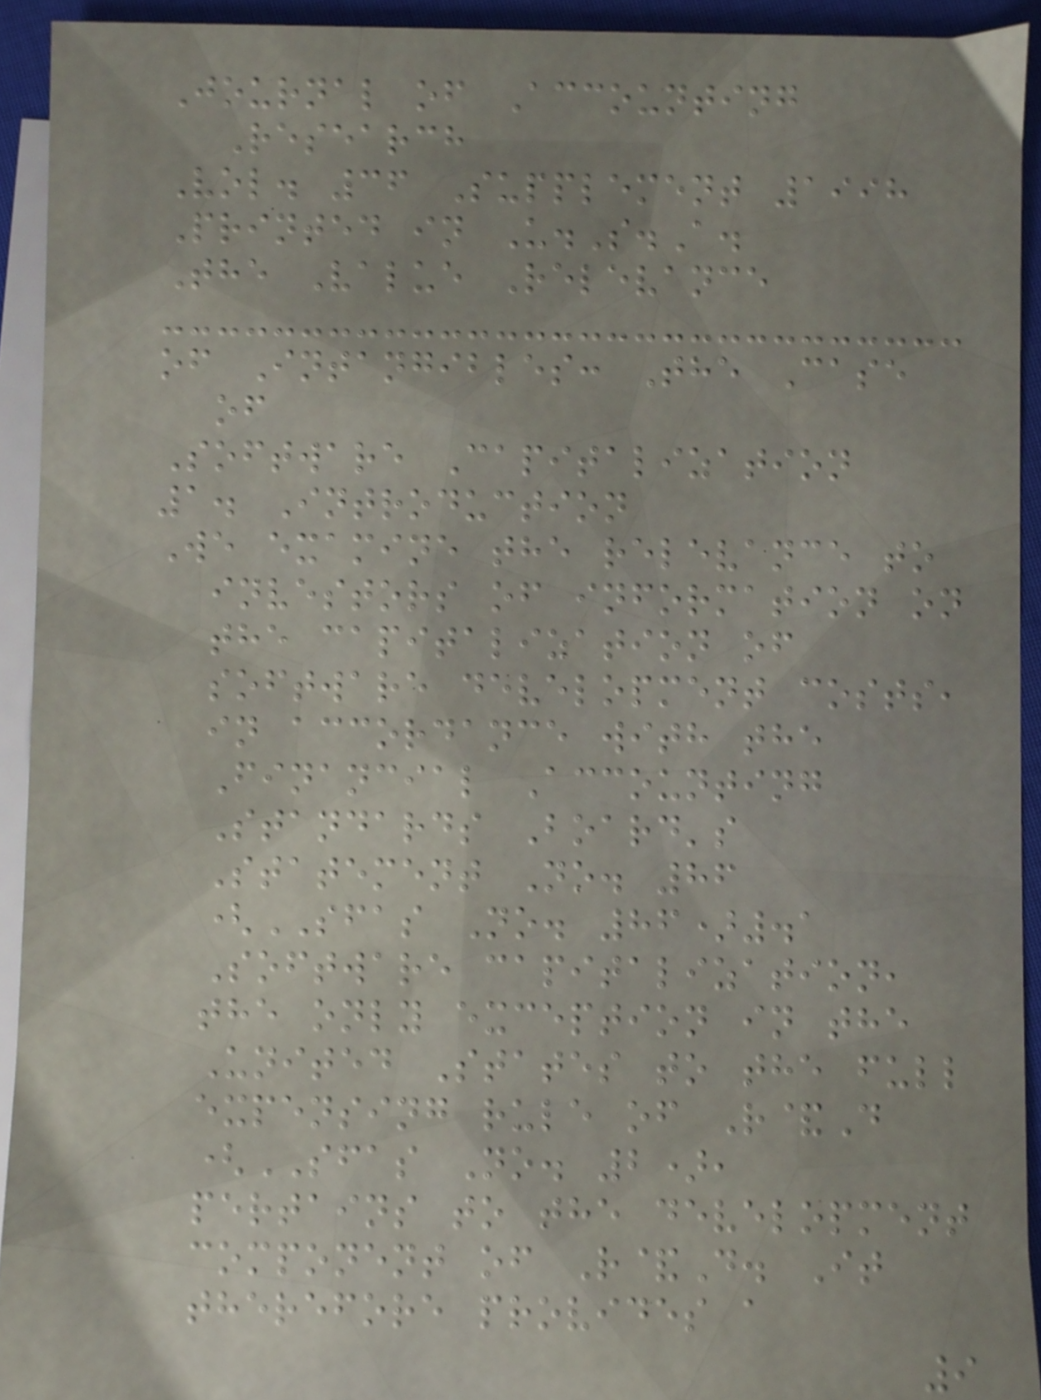Journal of Accounting
Research
Vol. 36 Supplement 1998
Printed in U.S.A.
The Value Relevance
of Intangibles: The Case
of
Software Capitalization
1. Introduction
We examine the relevance to
investors of information on
the capitalization of
software development costs,
in accordance with the
Financial Accounting
Standards Board's
Statement No. 86
(SFAS No. 86).1
Software capitalization,
the only exception in the
United States to the full
expensing rule of R&D
(SFAS No. 2),
pertains to the development
component of R&D. It
therefore provides a
9
